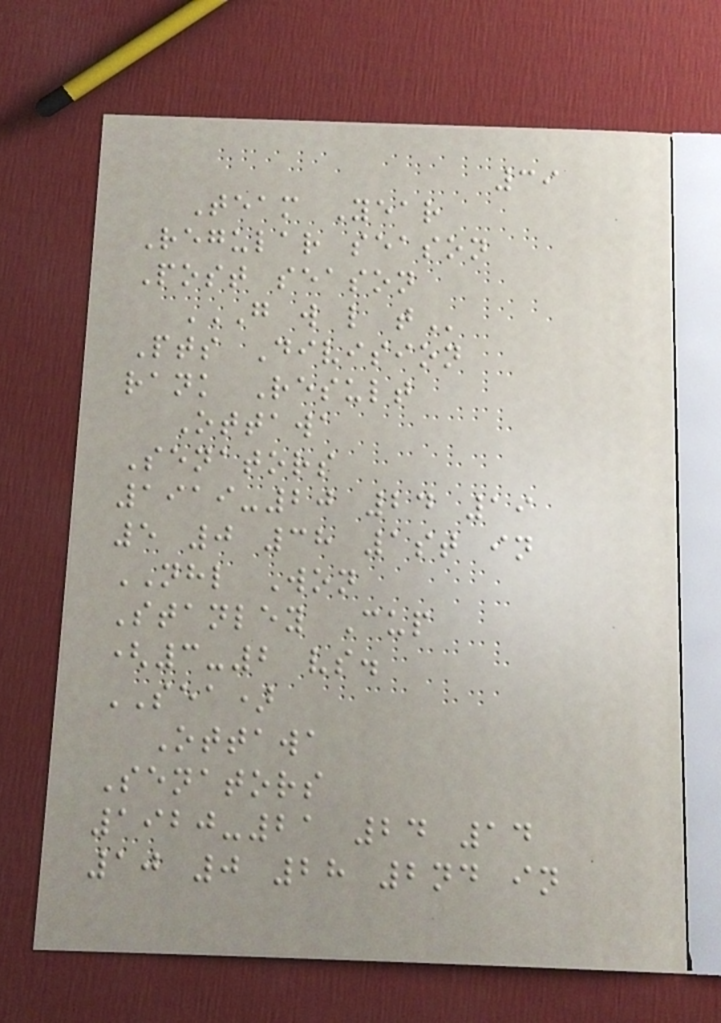39
Team Year
Regular season
Post season
G W L T
Pts Division
rank Result
Ottawa
Senators
1919-20 24 19
5 0 38 1st in
NHL Won
Stanley Cup
(3-2 vs.
SEA)
Ottawa
Senators
1920-21 24 14
10 0 28 2nd in
